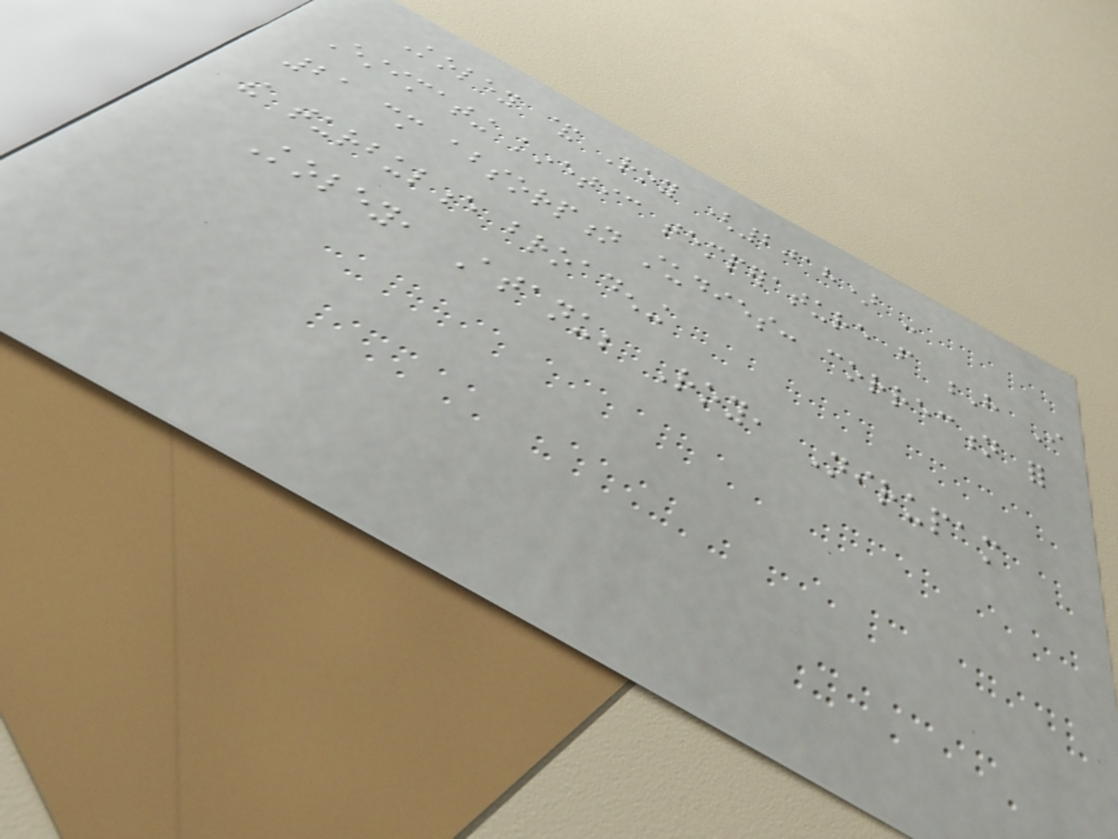Koley & Roy (2018) -
Estimating kinetic temperature from H I
21 cm absorption studies: correction for
the turbulence broadening
Koley, Atanu; Roy, Nirupam
